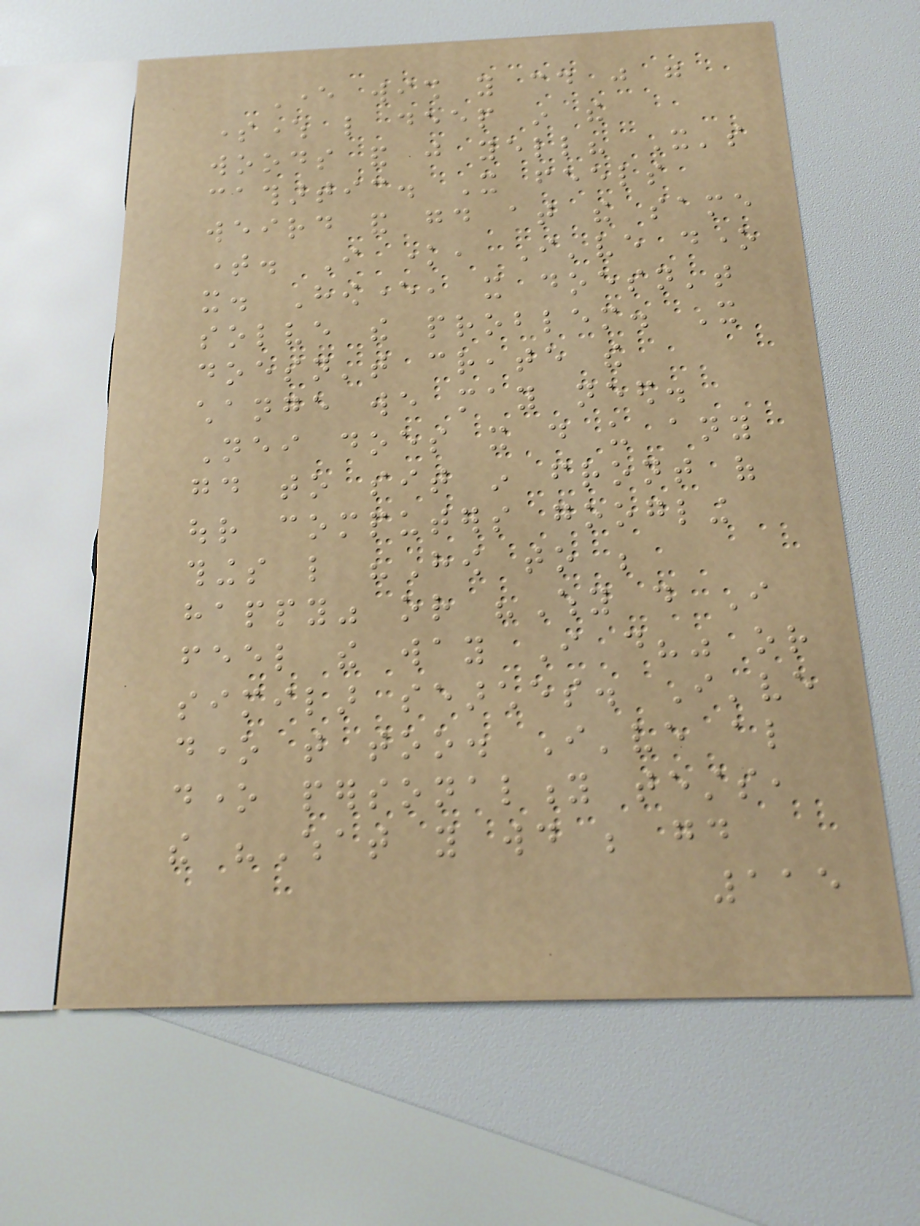Ever wish you could just go
somewhere like deep in the
woods and just yell? It's
cathartic. It feels
weird and good at the same
time. I know, I've done
it. However, it doesn't
solve the problem. It
doesn't create the
change we may need.
Neither does it do us any
good to sit in front of
our computers googling
things like "How to be
happy" or "Why do I
feel the way I do?" or
similar searches. I've
done that too. I've also
done personality tests,
the "What you would be good
115
